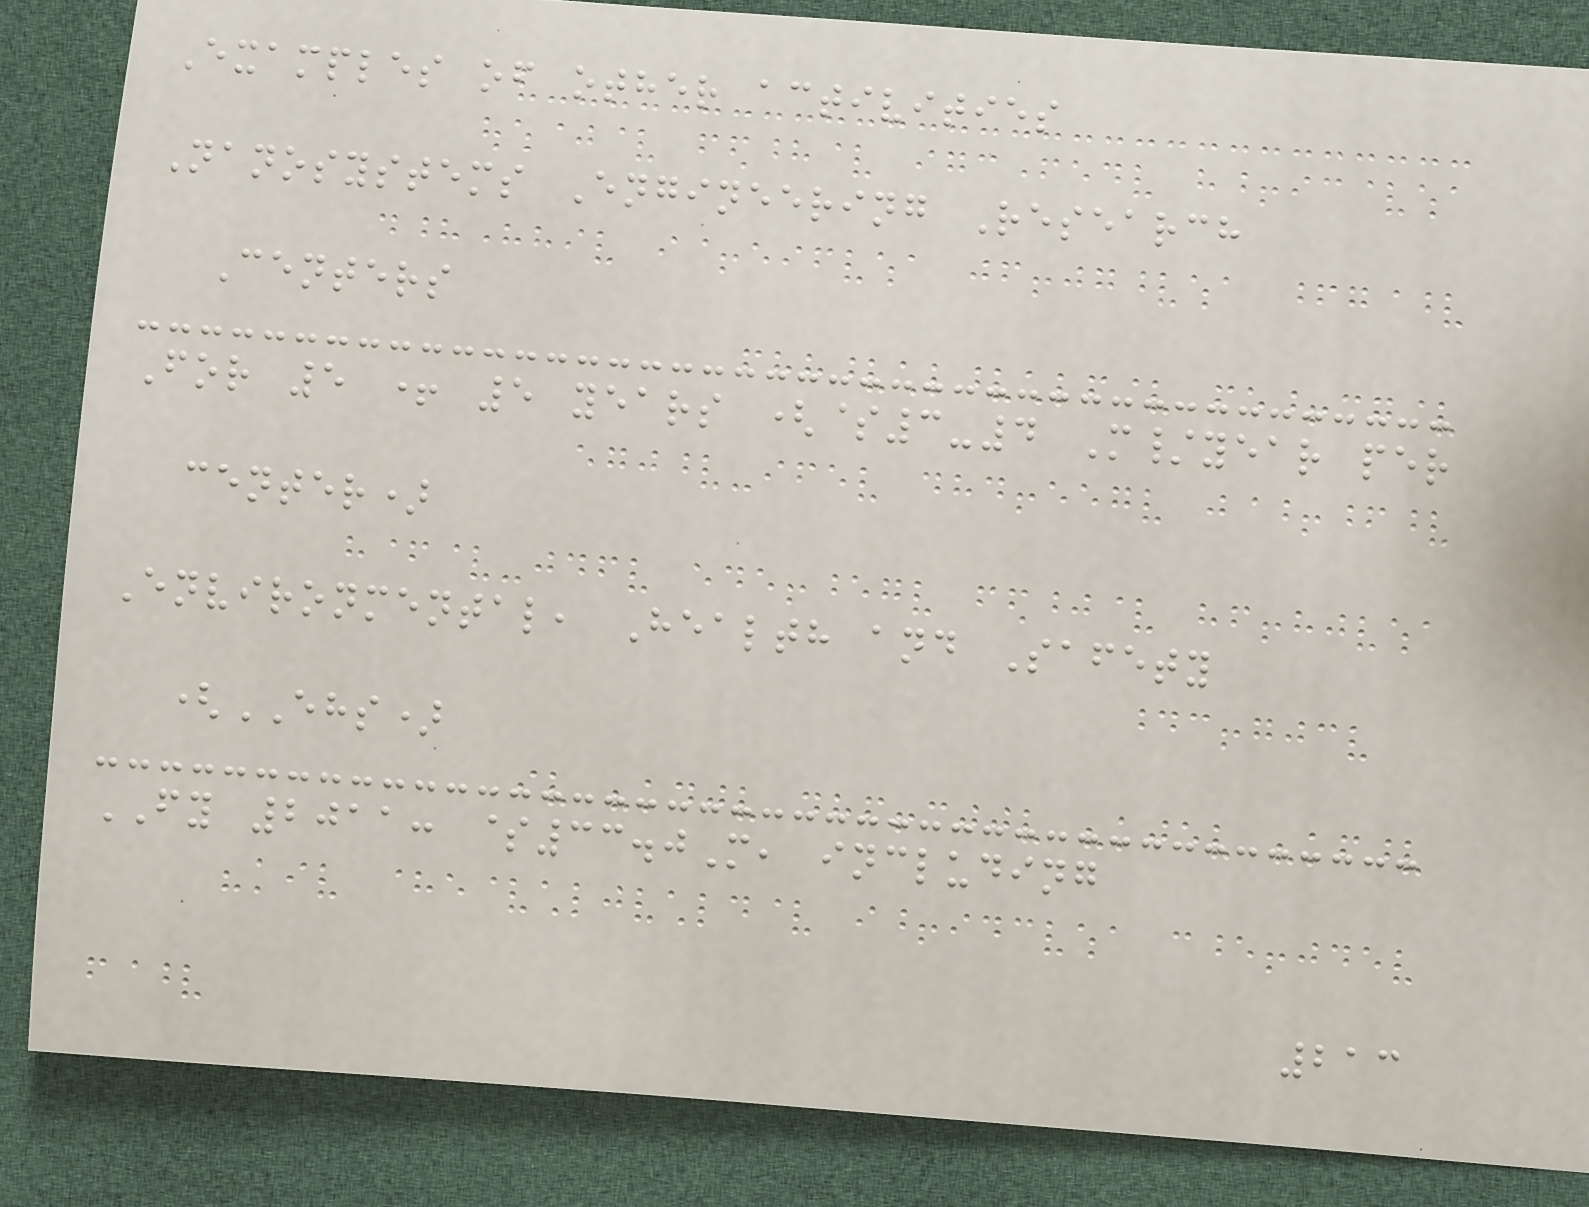Examples of other activities
Nanosystems Engineering Research
Centers
For 5 + 5 years ($3-4 M/year per
center)
Environmental, Health and Safety
(EHS)
FY 2011: $33.0M, including
213
